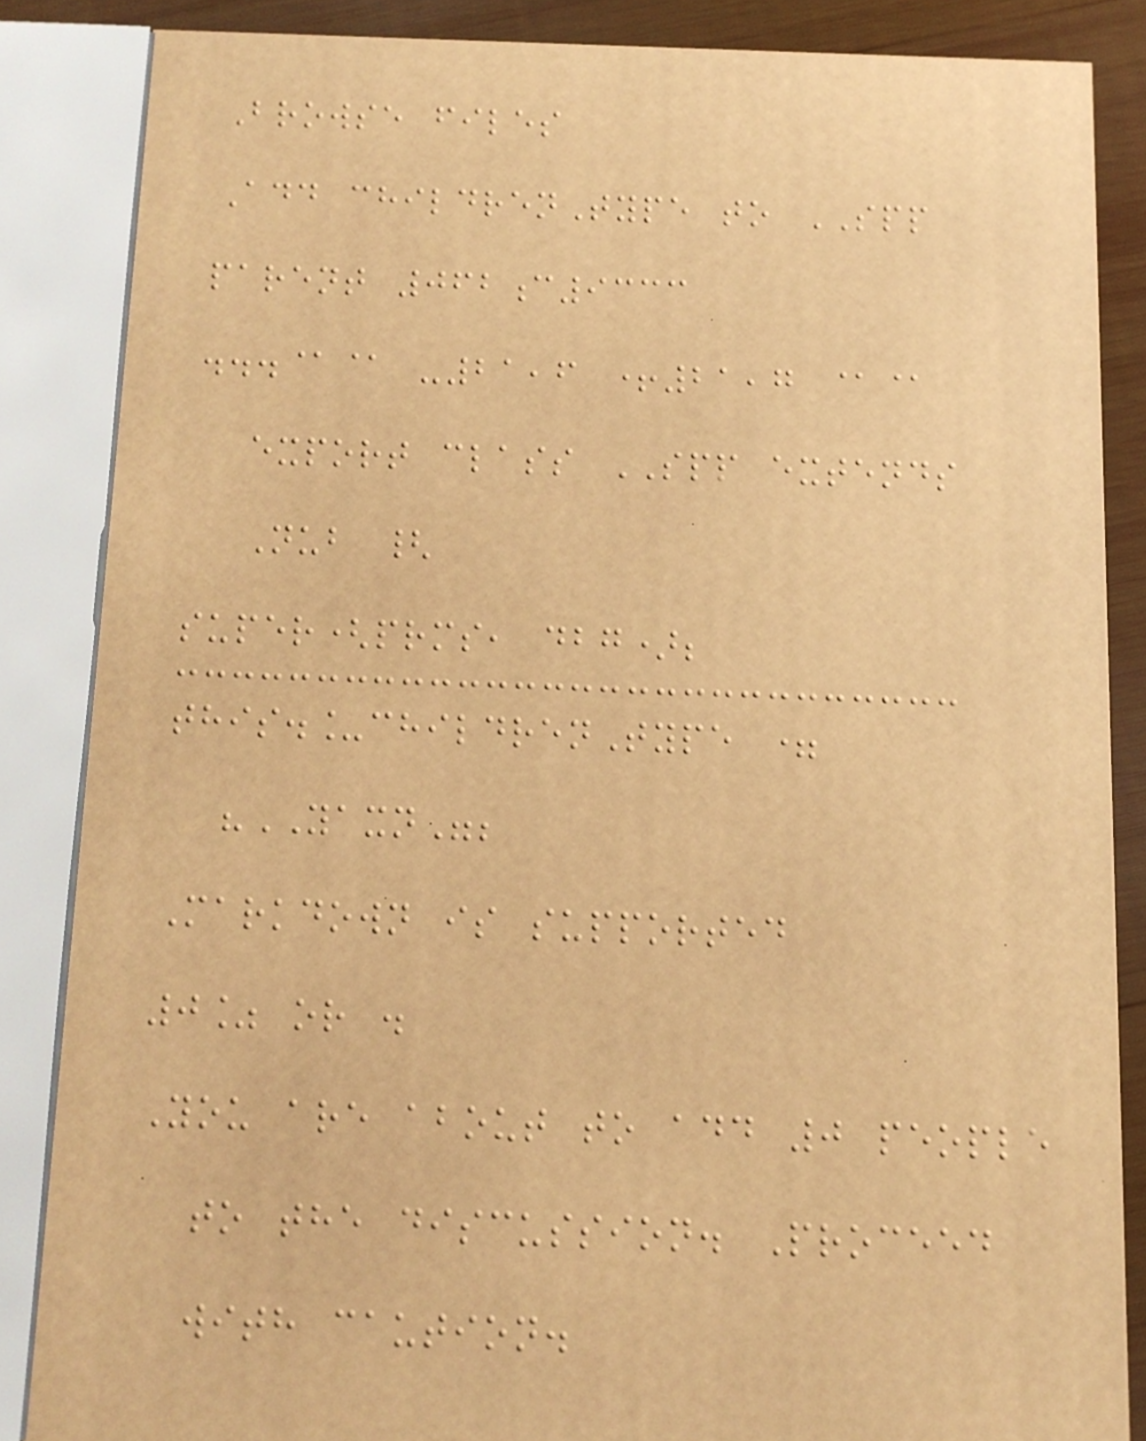Browse files
Add childrenType to SPP
parent 062c9333
...@@ -21,6 +21,7 @@
export class SPP extends
Nub {
super(prms, dbg);
this._childrenType =
"YAXN";
Markdown is supported
0% or .
You are about to add 0 people
to the discussion. Proceed
with caution.
